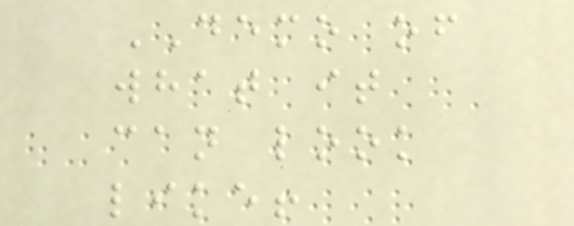DEMO of
what it
can look
like!
